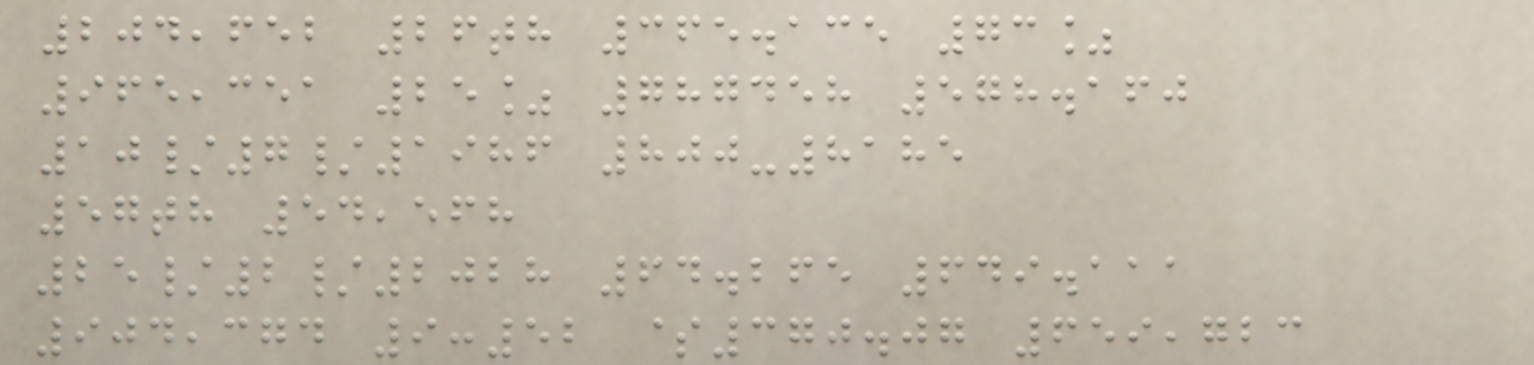204,652 26th 365.135 73%
965,351 25% 787458 578.160
10/7/1986 800-8185
57th 54,568
25/2/2028 64.265 649.111
904,374 9:52 $370.07 659,723
